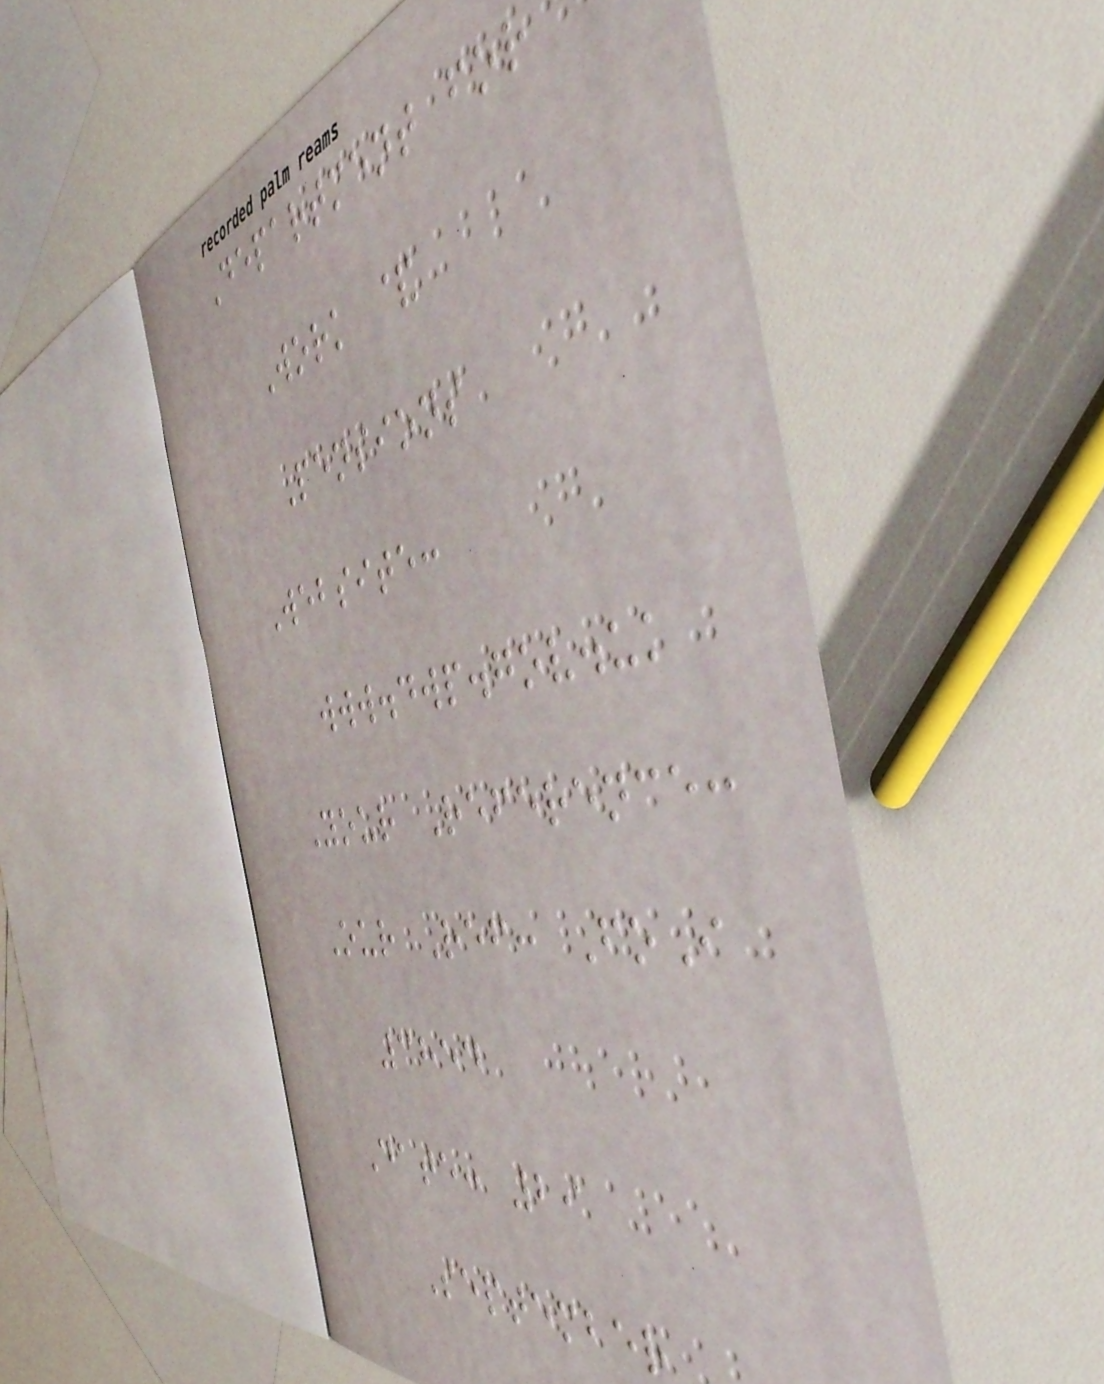Department for
Work &
Pensions
Website:
www.dwp.gov.uk
Your Reference:
Our Ref: FoI
3854
Date: 29
September
